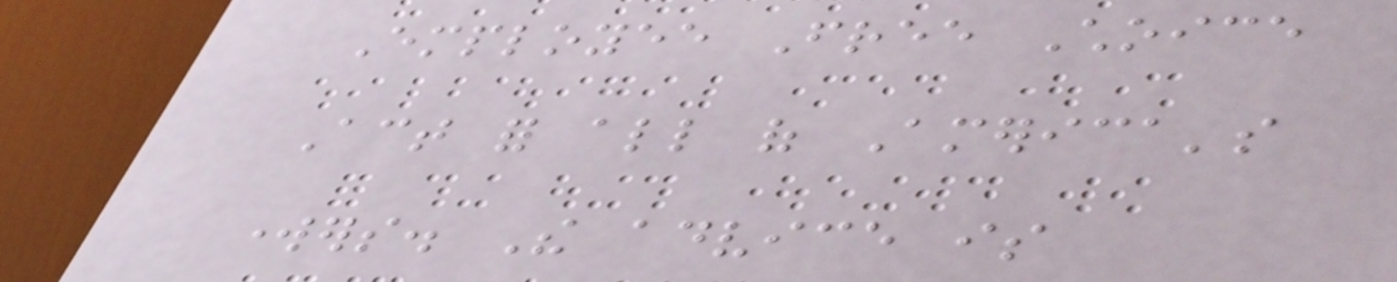Employee Free Choice
Act for all of America's
workers. The advice is
